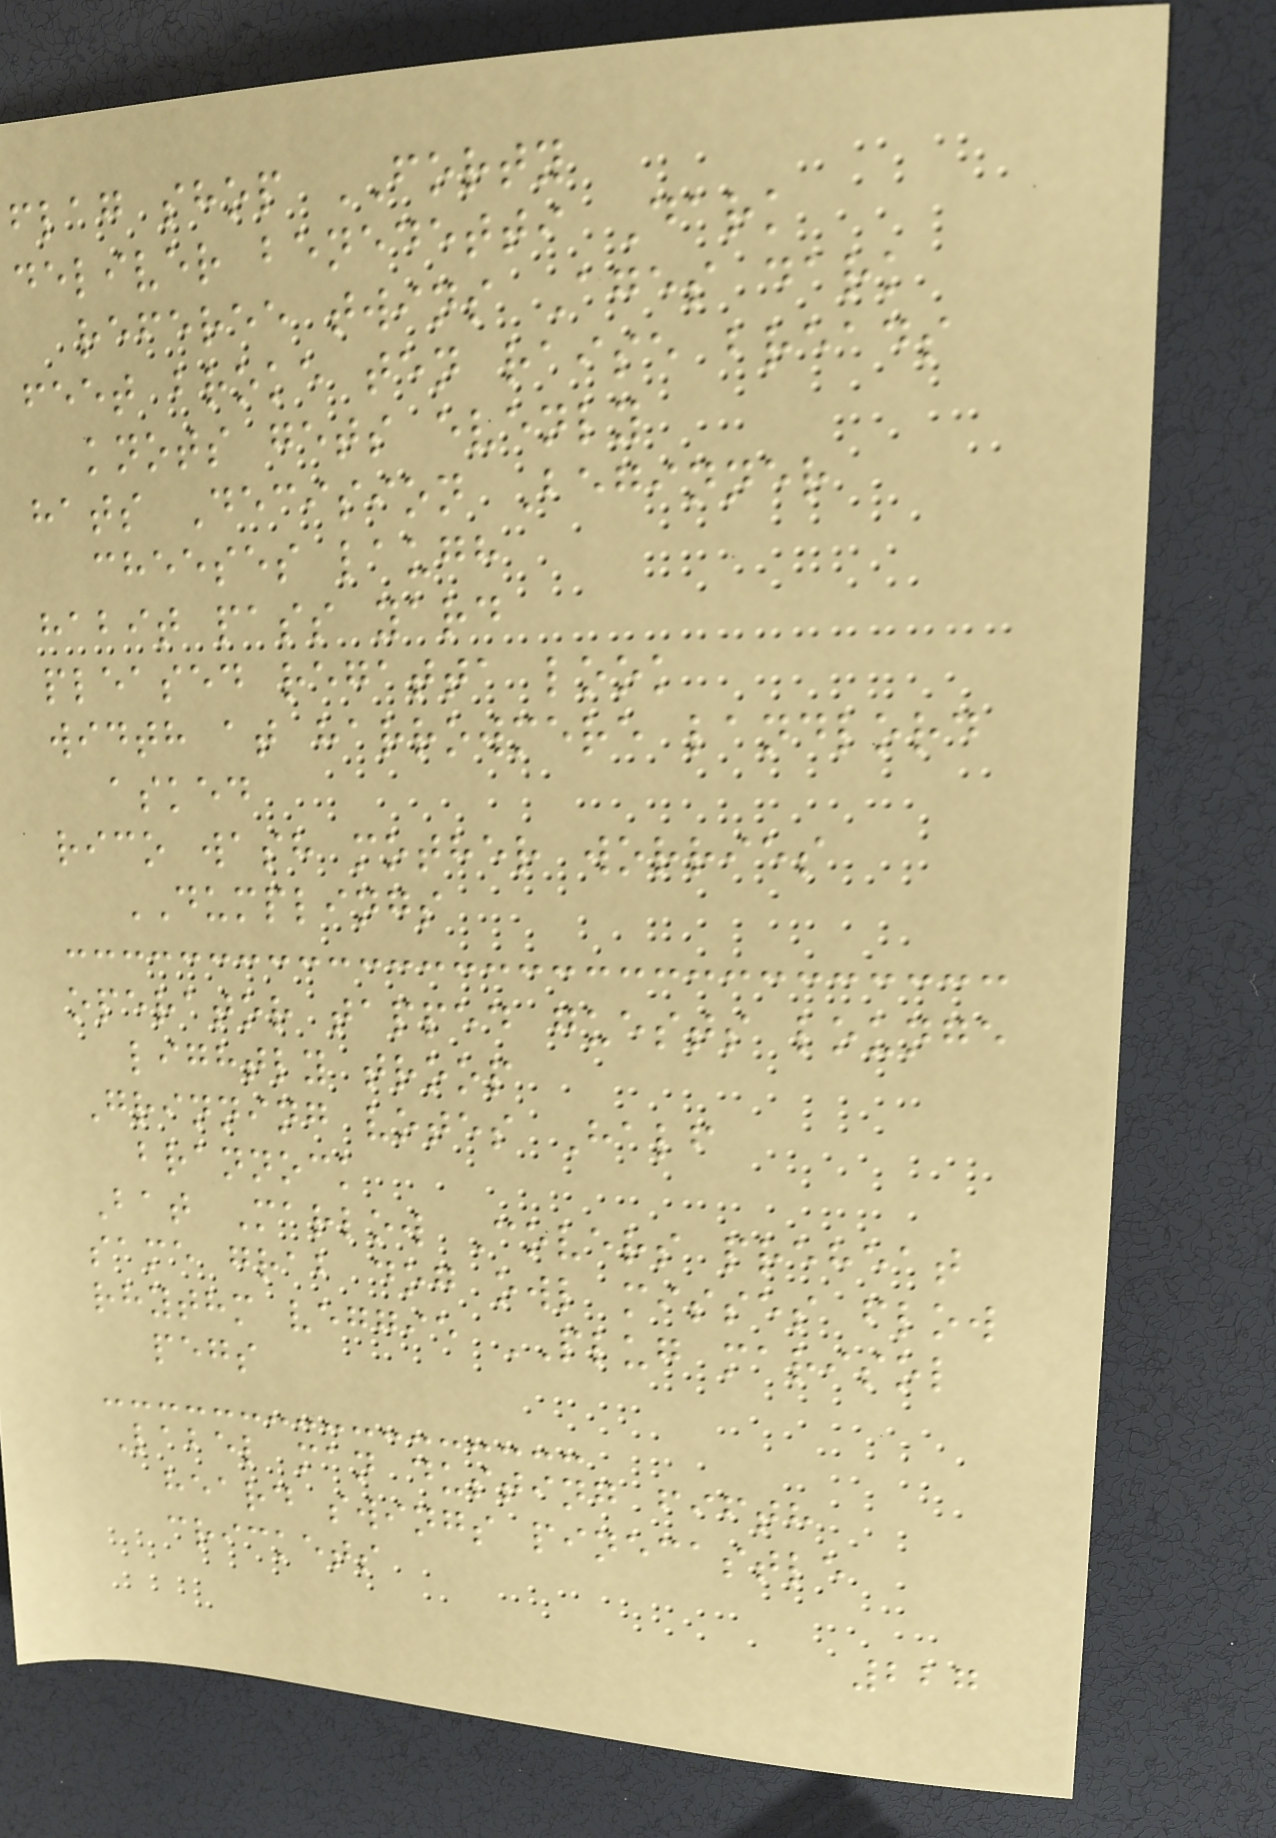flag shop FORTY
deliver benedetti Dark
referee twins Ages dark
feet broke ten raise breads
knots gets evenly
hats Decision Beginner
cheeses laugh
habit pass yard
pleased regatta look
width at harrowmere landlord
asked
rico wash mother worries
DUMPLINGS
operator tapped guests lounge
lightly troop
Grinning votes Half
brannock
Bat Marlow Covers preheat
same grab dog owl misses flow
rhythm veggie PLUG marisol
pegs
Label man dusting fifth
heard swings pinecastle
crickets
227
